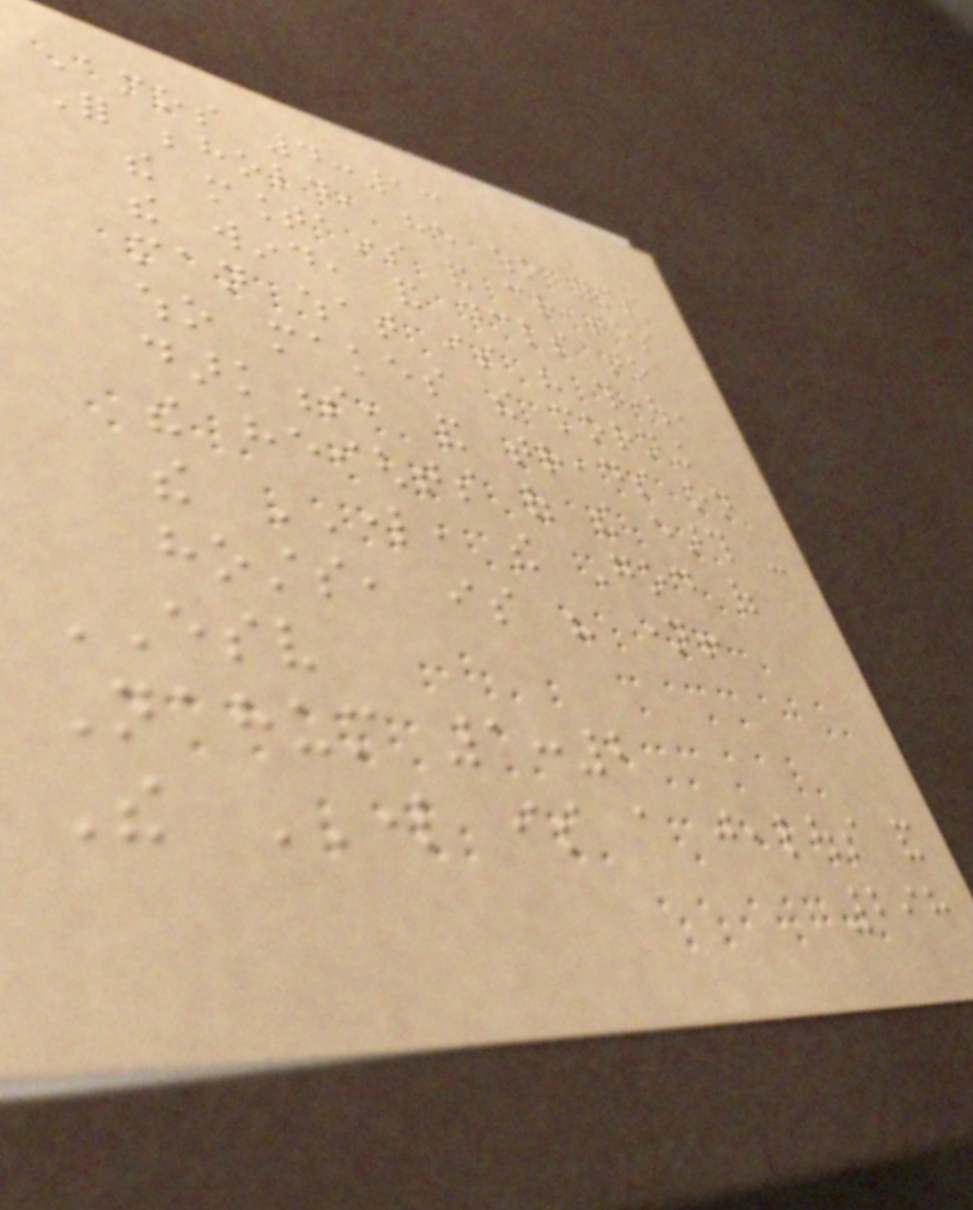Amos 4:13
For behold, he who forms
the mountains and creates
the wind, and declares to
man what is his thought,
who makes the morning
darkness, and treads on
the heights of the earth -
the LORD, the God of
hosts, is his name!
ESV
Nahum 1:2
The LORD is a jealous and
298
